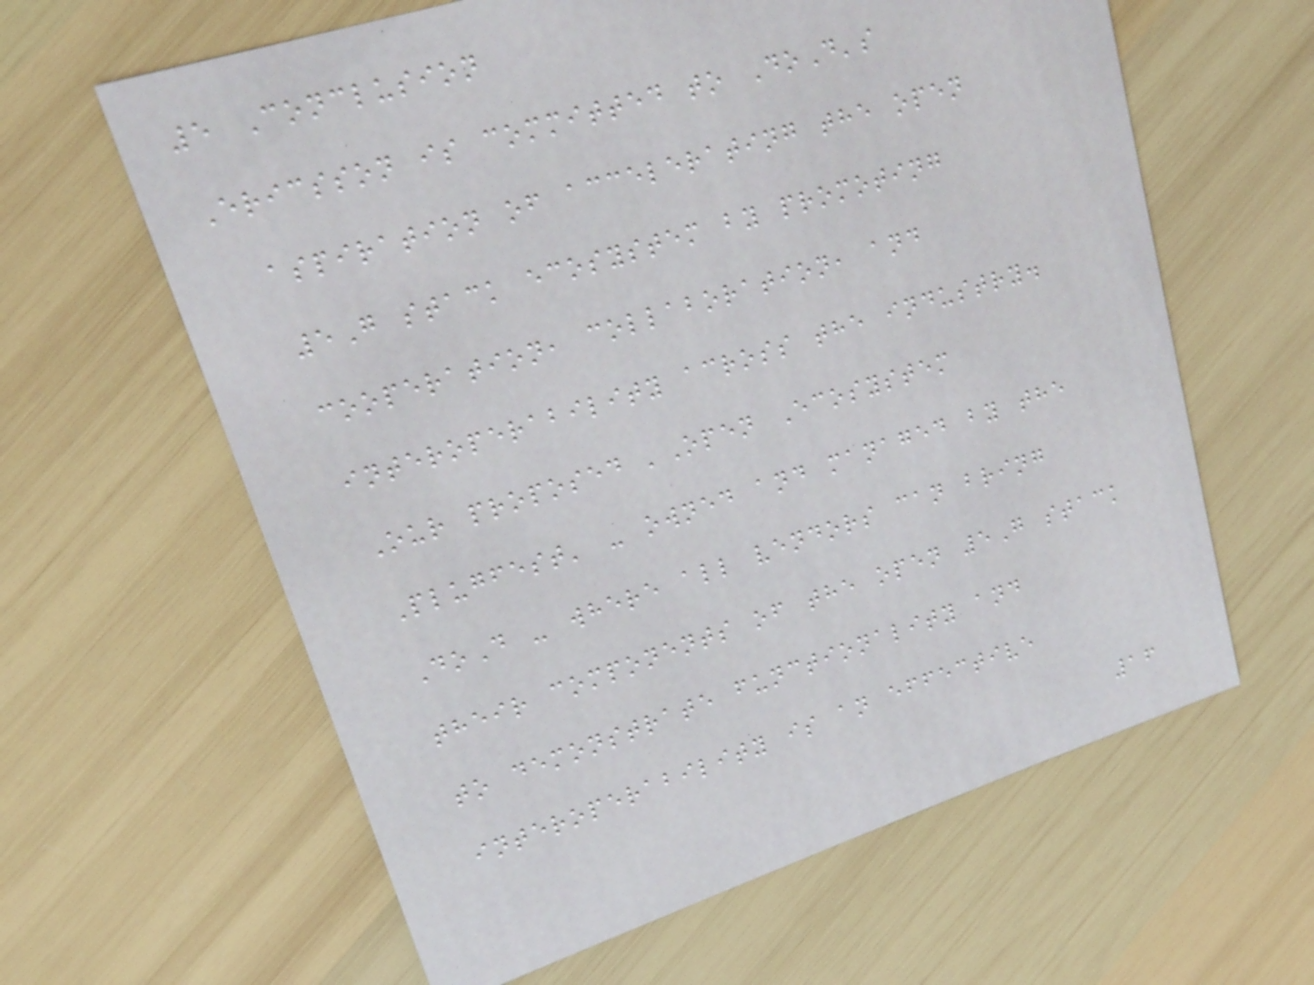5 Conclusion
Ericsson is committed to DoD's
aspiration of accelerating the open
5G stack ecosystem by promoting
cooperation, collaboration, and
interoperability across the industry.
Our proposed 'Open Ecosystem
Plugfest' - owned and managed by the
DoD - where all vendors can bring
their components of the open 5G stack
to demonstrate functionality and
interoperability is an effective
16
